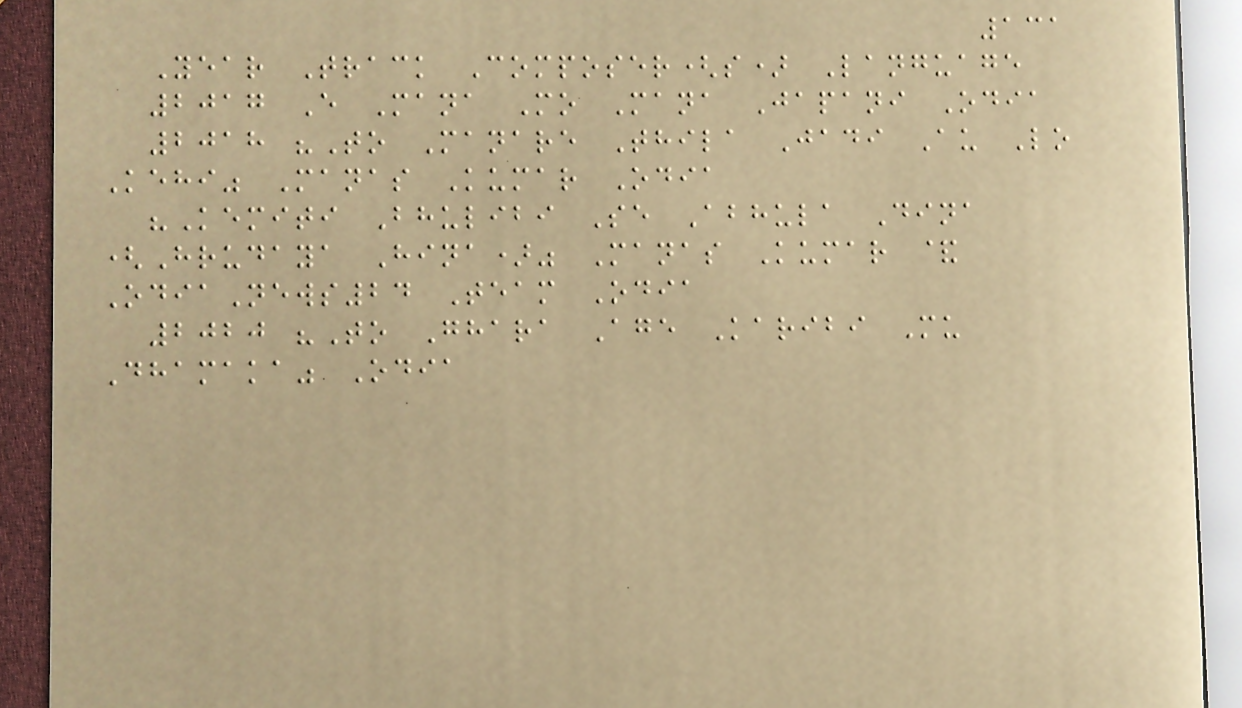131
Year Track Composer(s) Language
2017 E Mana Mo Mana Japani Odia
2018 "To Manare Thila Jadi Au Lo
Kehi" Manas Kumar Odia
"Kemiti Bhulibi Se Abhula Dina
(Hrudaya Hina)" Manas Kumar &
OdiaNews24 Team Odia
2020 "To Ghara Age Karibi Mu
Dhamaka" Odia
